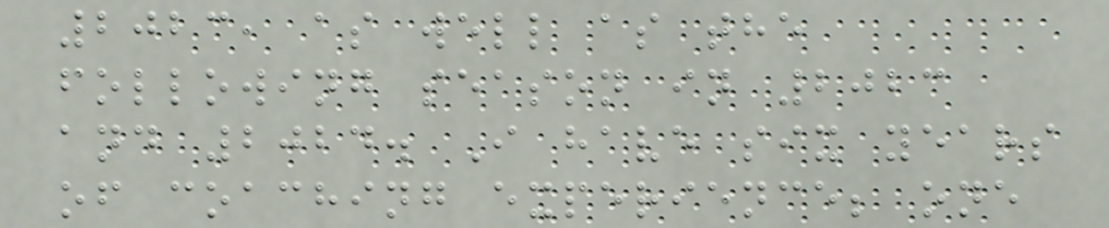2023, as well as the
following season in 2023
and 2024. I have six years
of coaching experience; one
